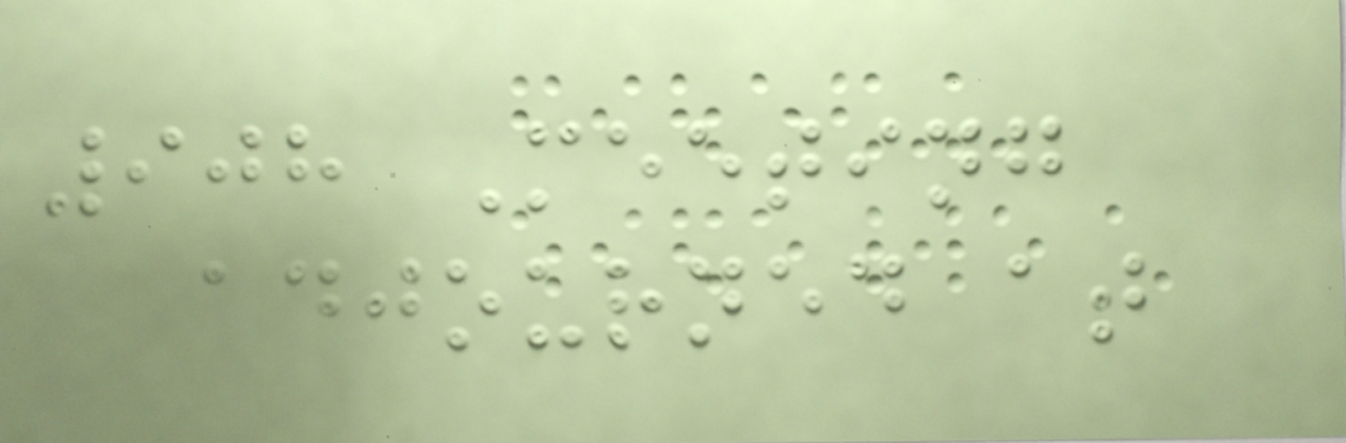908 Meeting
adjourned at
